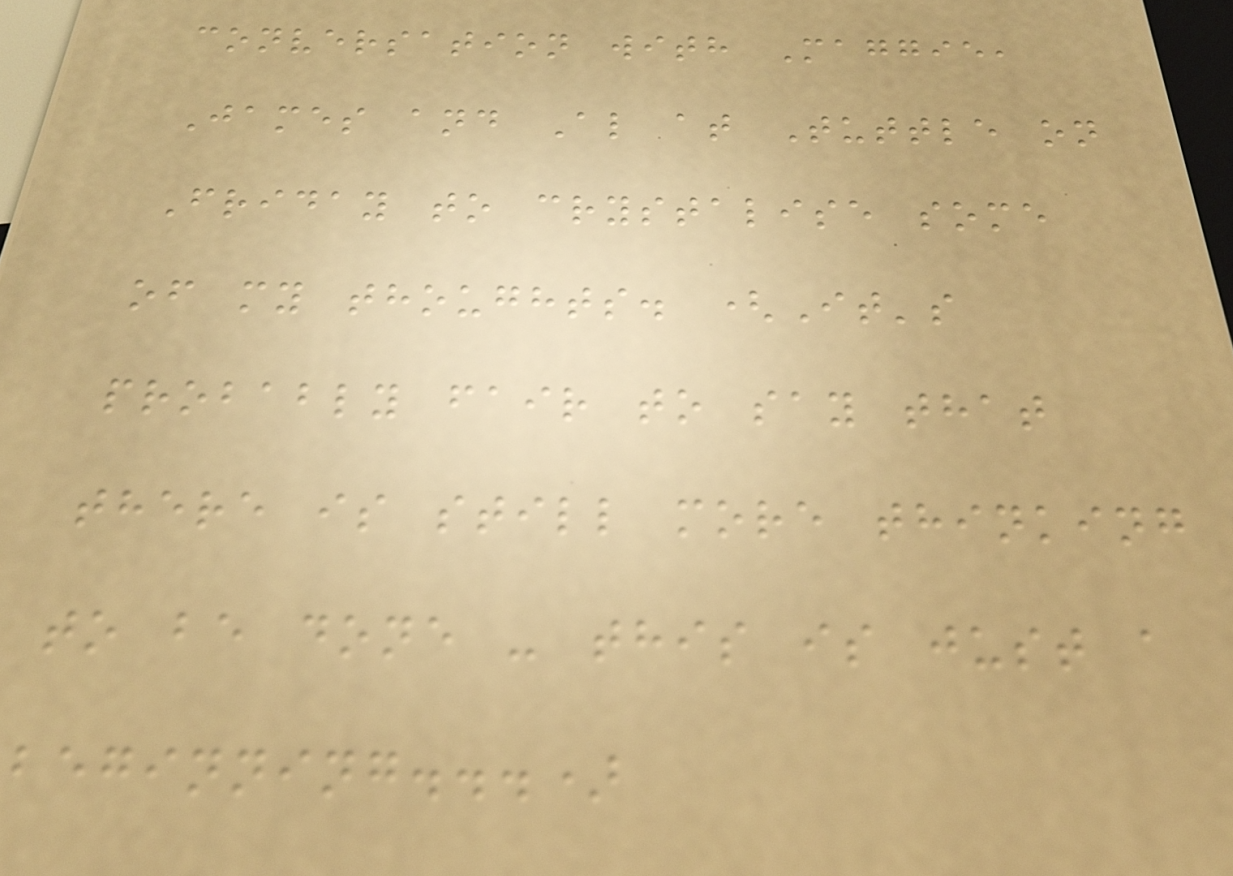conversation with Maggie,
James and Al at Tuttle on
Friday to crystalise some
of my thoughts. (It's
probably fair to say that
there is still more thinking
to be done - this is just a
beginning...)
